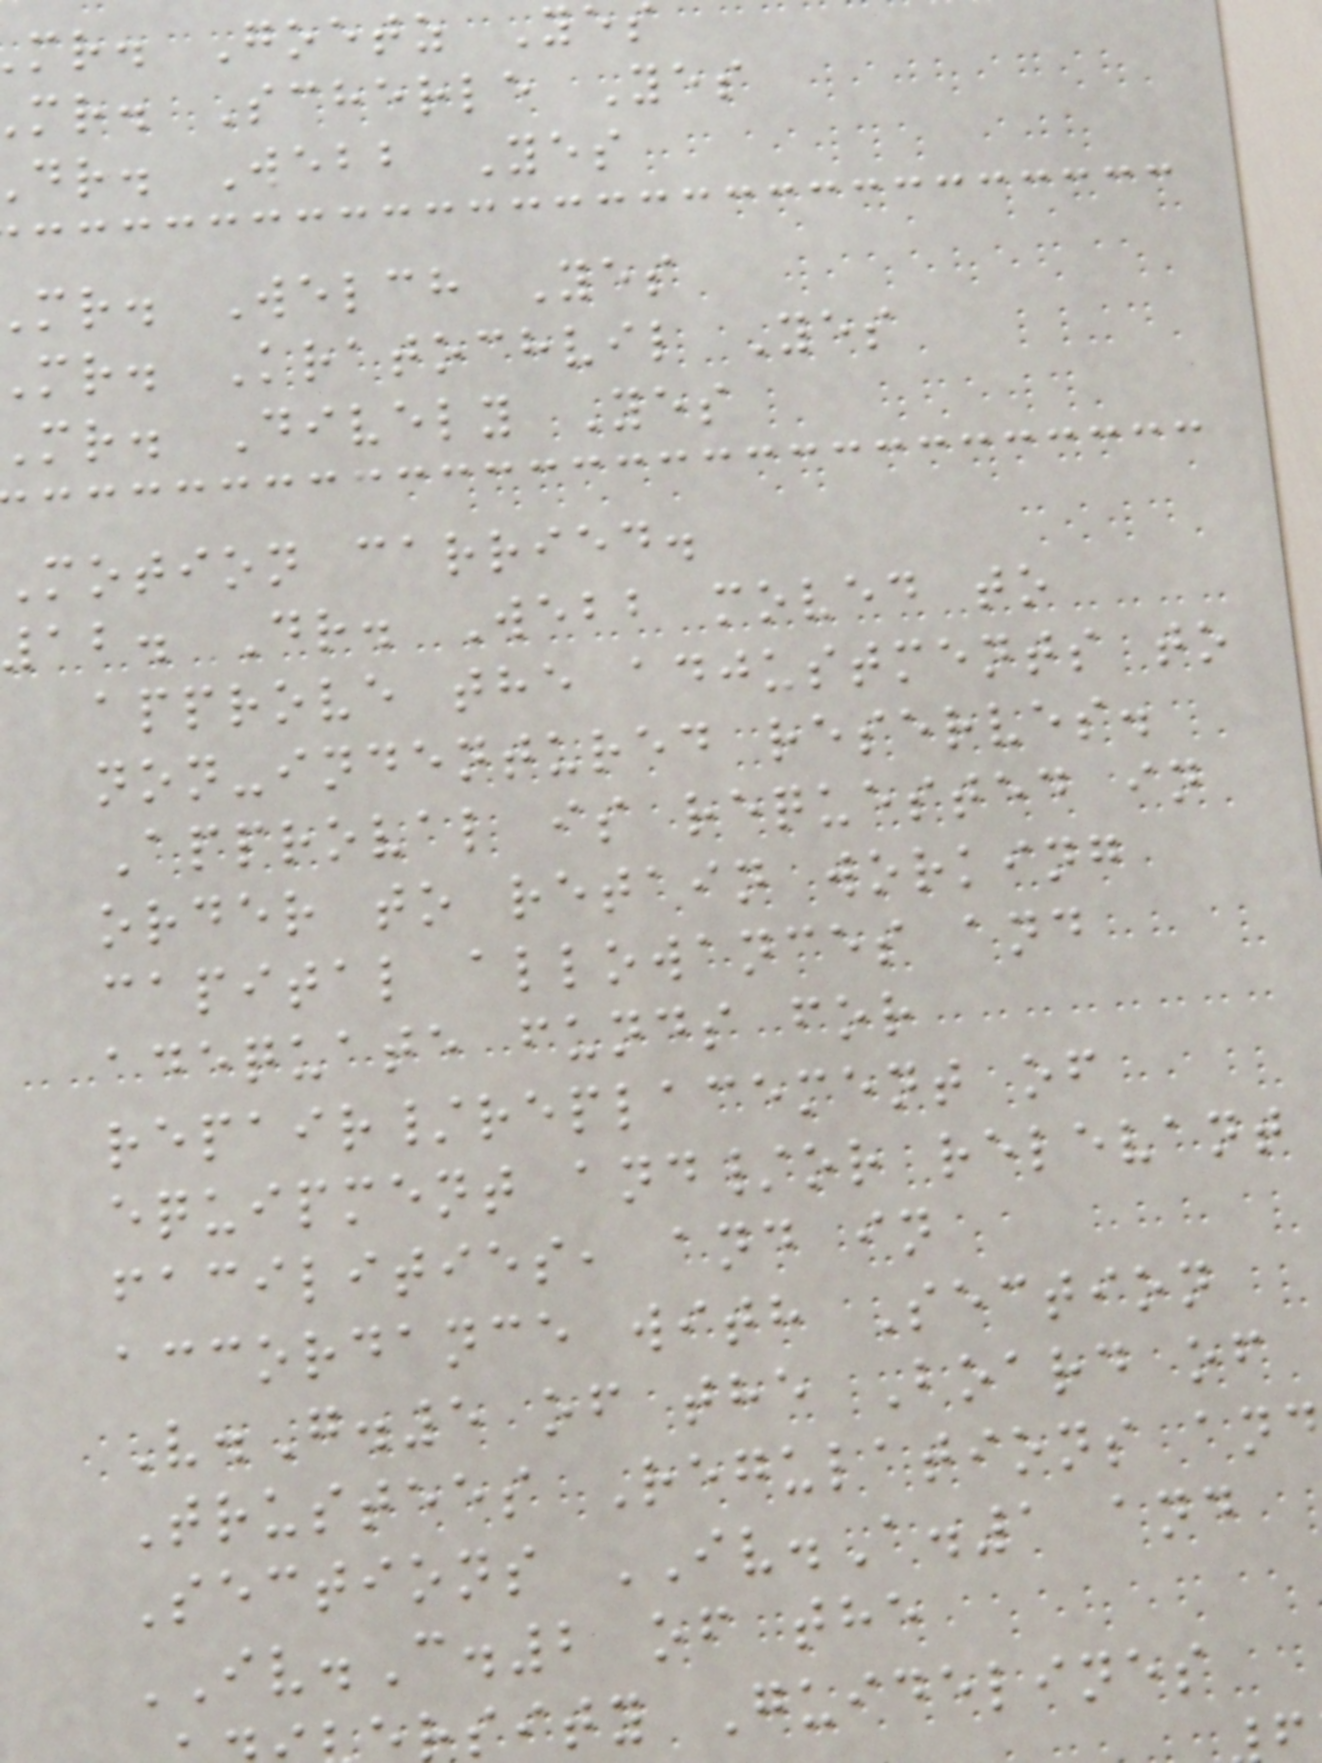mr. Goetz Ye
mr. Scherle Yes
dr. Webb Yes
mr. Welch Yes
mr. Kratochvil Yes
mr. Dively Yes
motion carried.
ab. Dr. Webb moved to
approve the adjustments to
non-indentured reserves.
Approval is requested in
order to retain working
capital allowances and
adequate funds for
repair/replacement of
equipment and/or relevant
facilities, and in
accordance with Section
V.G.5 of the Board of
Trustees Regulations and
Sections IV.A.1 and
IV.C.2 of the
sity Guidelines
